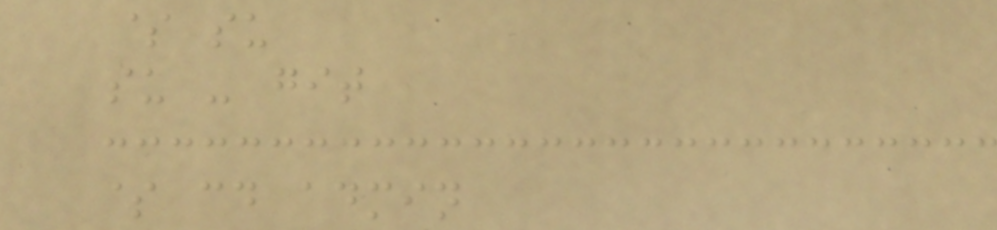$ su
su - git
$ cd admin
